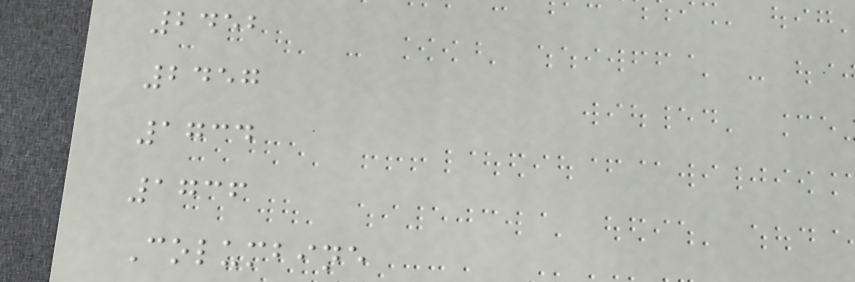2452
2457
1734
1736
Columbine
